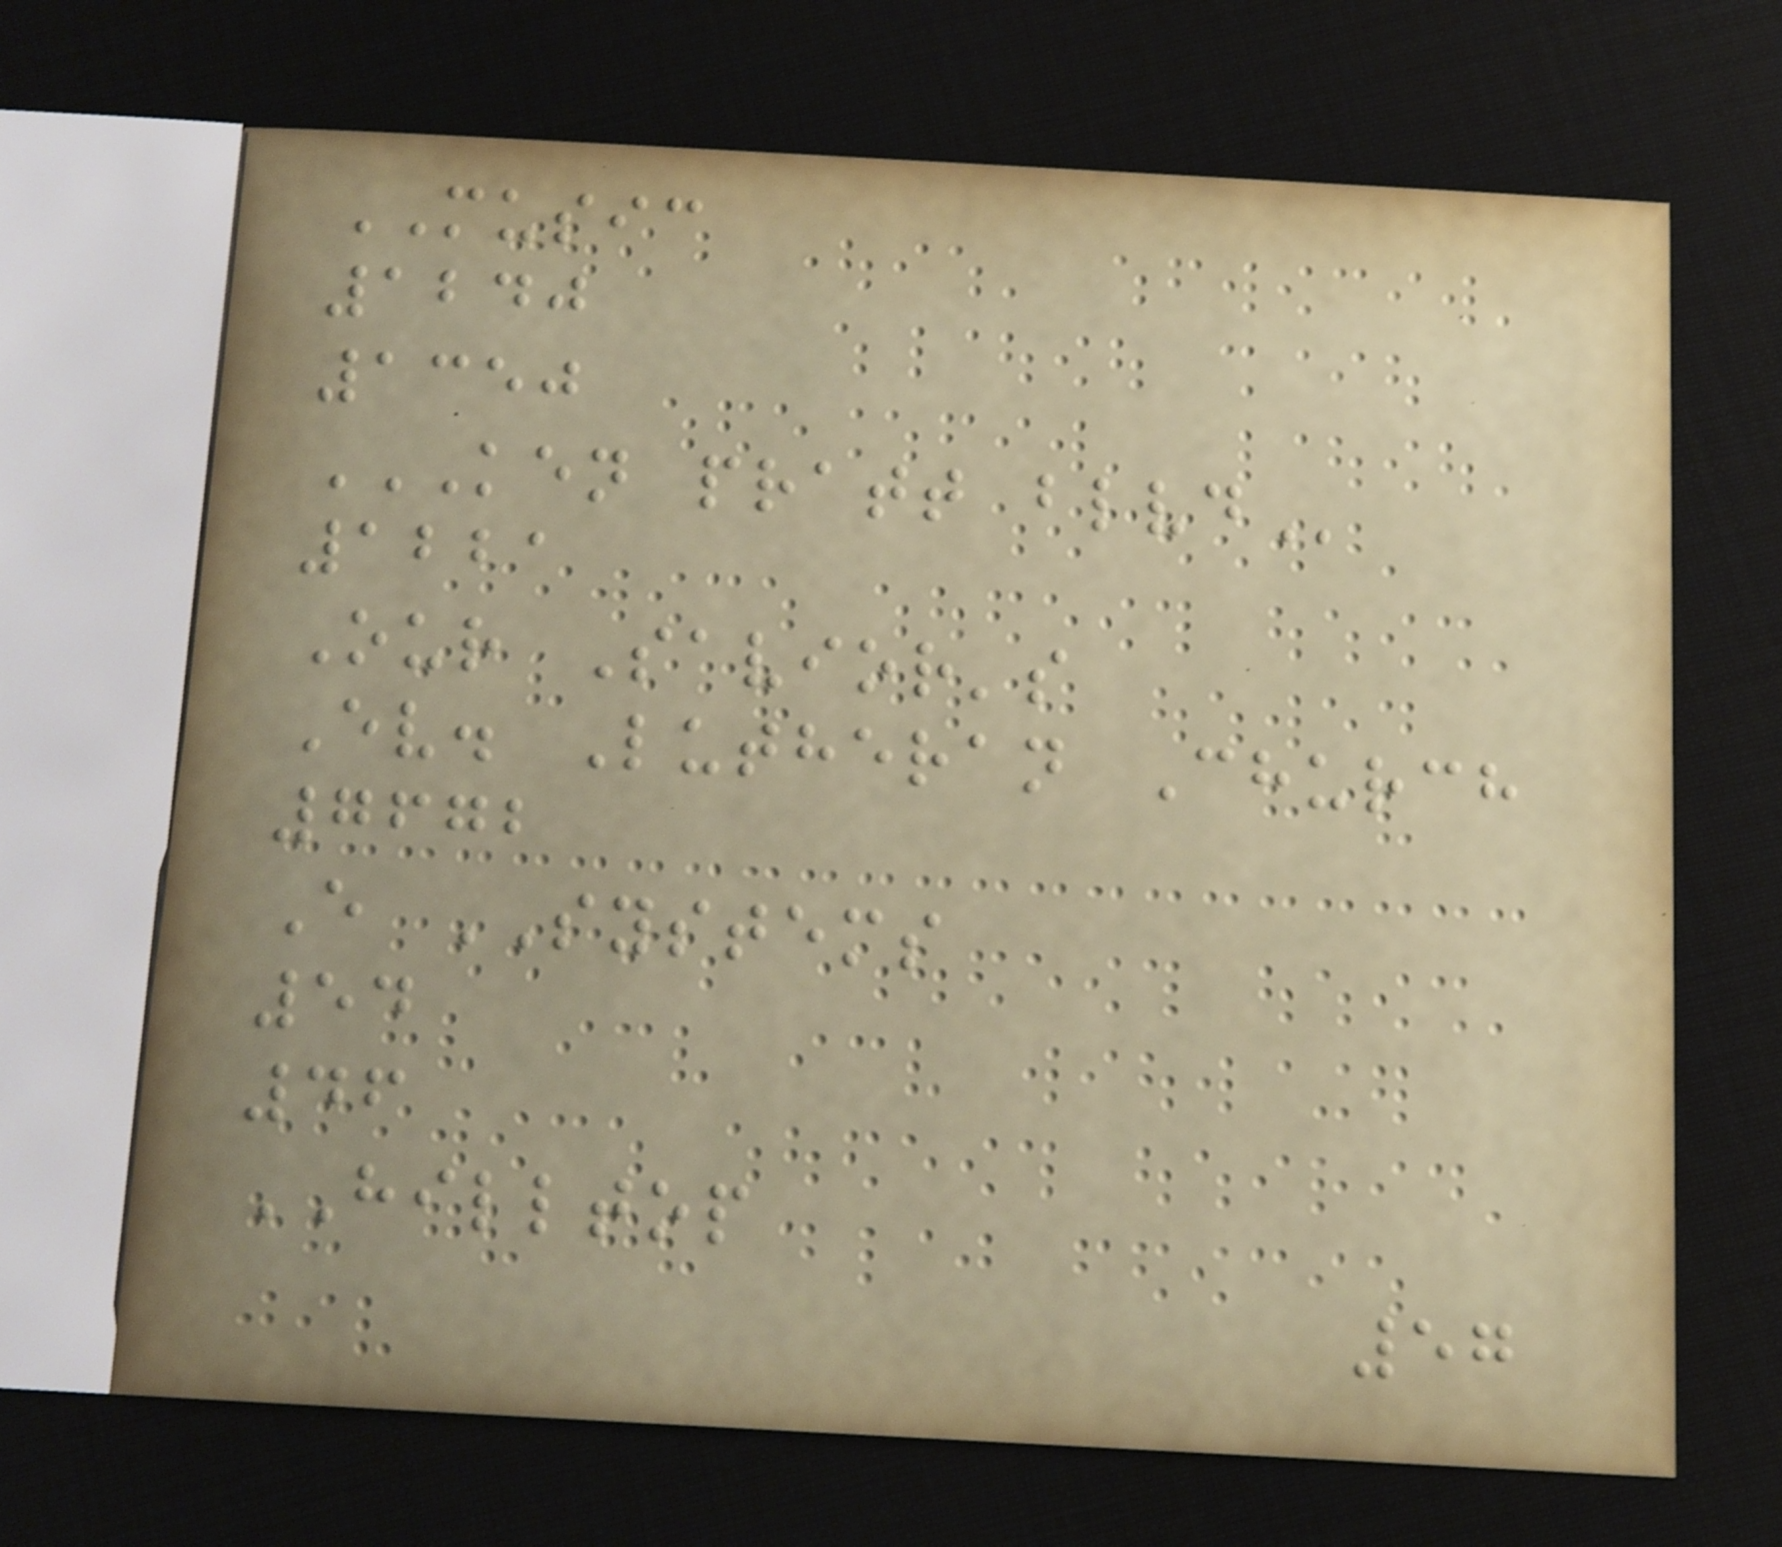MUSIC
1240
1350
KEN PRATT BLVD
1221
Our Savior's
Ev. Lutheran Church
7672
E SYSTEMS
54
46
HILLTOP
57
